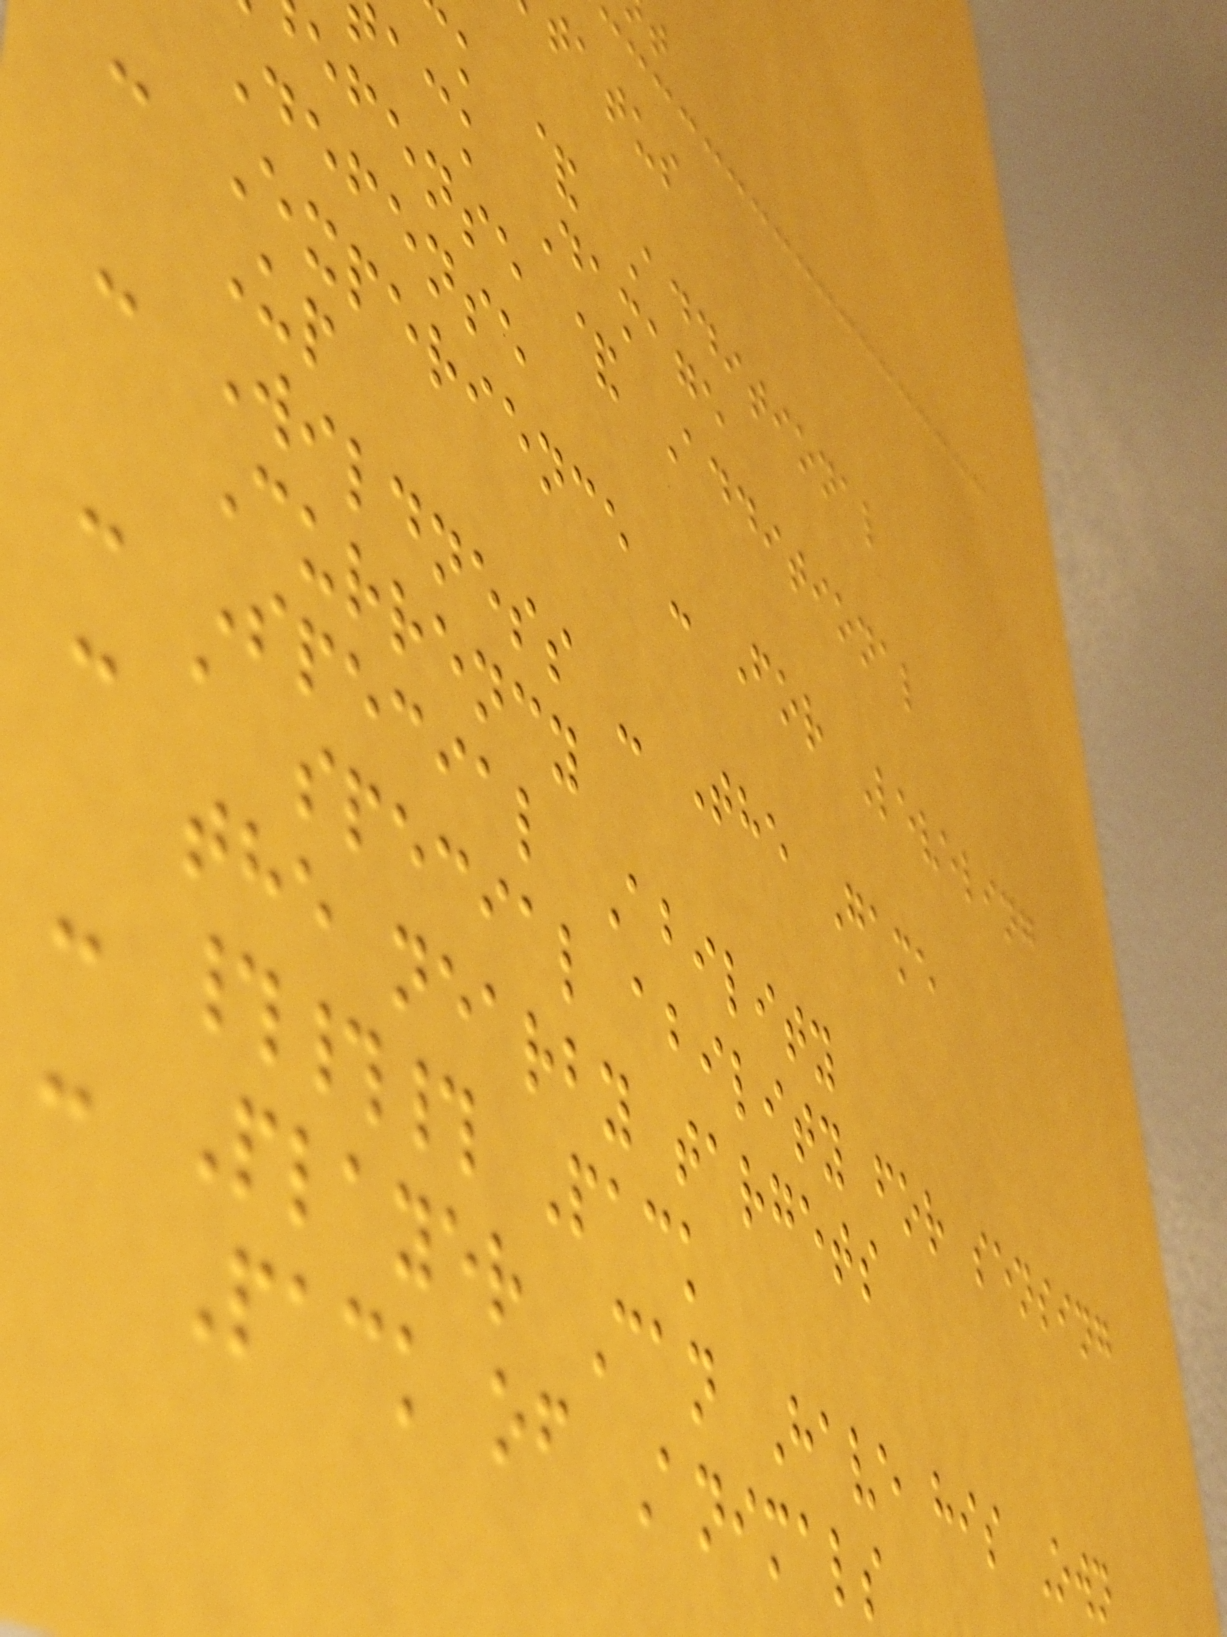tatus
k & Additional
ack Damage
efense & Additional
Defense
- Experience - For Leveling
Up
- Wildness - The Game
Currency
- Special Ability
- a special ability for sensing
the nearby targets
- ### Pack
- Player Can Have his Own
Pack of Animals
